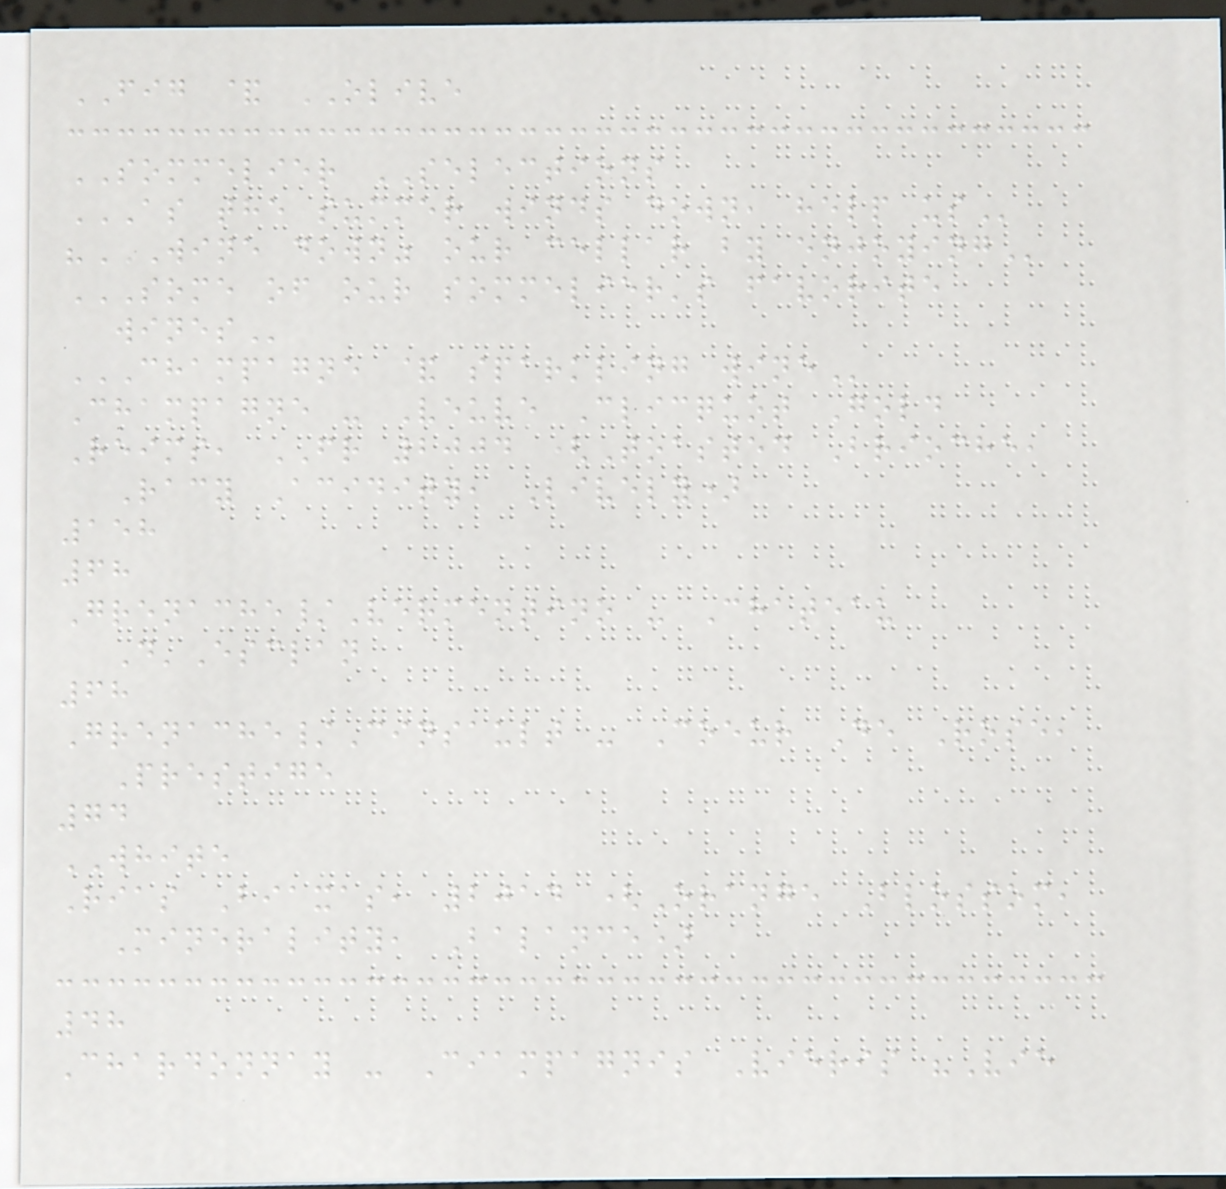FIG & OLIVE
SOMMELIER SELECTIONS
AS THE SUMMER WINDS DOWN, HELP US
"WINE DOWN" OUR CELLAR BY ENJOYING
SOME OF OUR SOMMELIER'S FAVORITE
WINES
CHAMPAGNE & SPARKLING WINE
Champagne - Veuve Clicquot Gold
Reims, FR 2004 (Toasted Brioche,
Racy Acidity, Lively)
158
68
Grenache/Vermentino - Chateau
D'Esclan
68
Grenache/Cinsault - Coeur De Rose,
Prestige
74
WHITE
Rias Biaxas, 2014 (Orange Blossom,
Minerality, Balance)
48
Chardonnay - Ciampagnis Vieris "Vie
